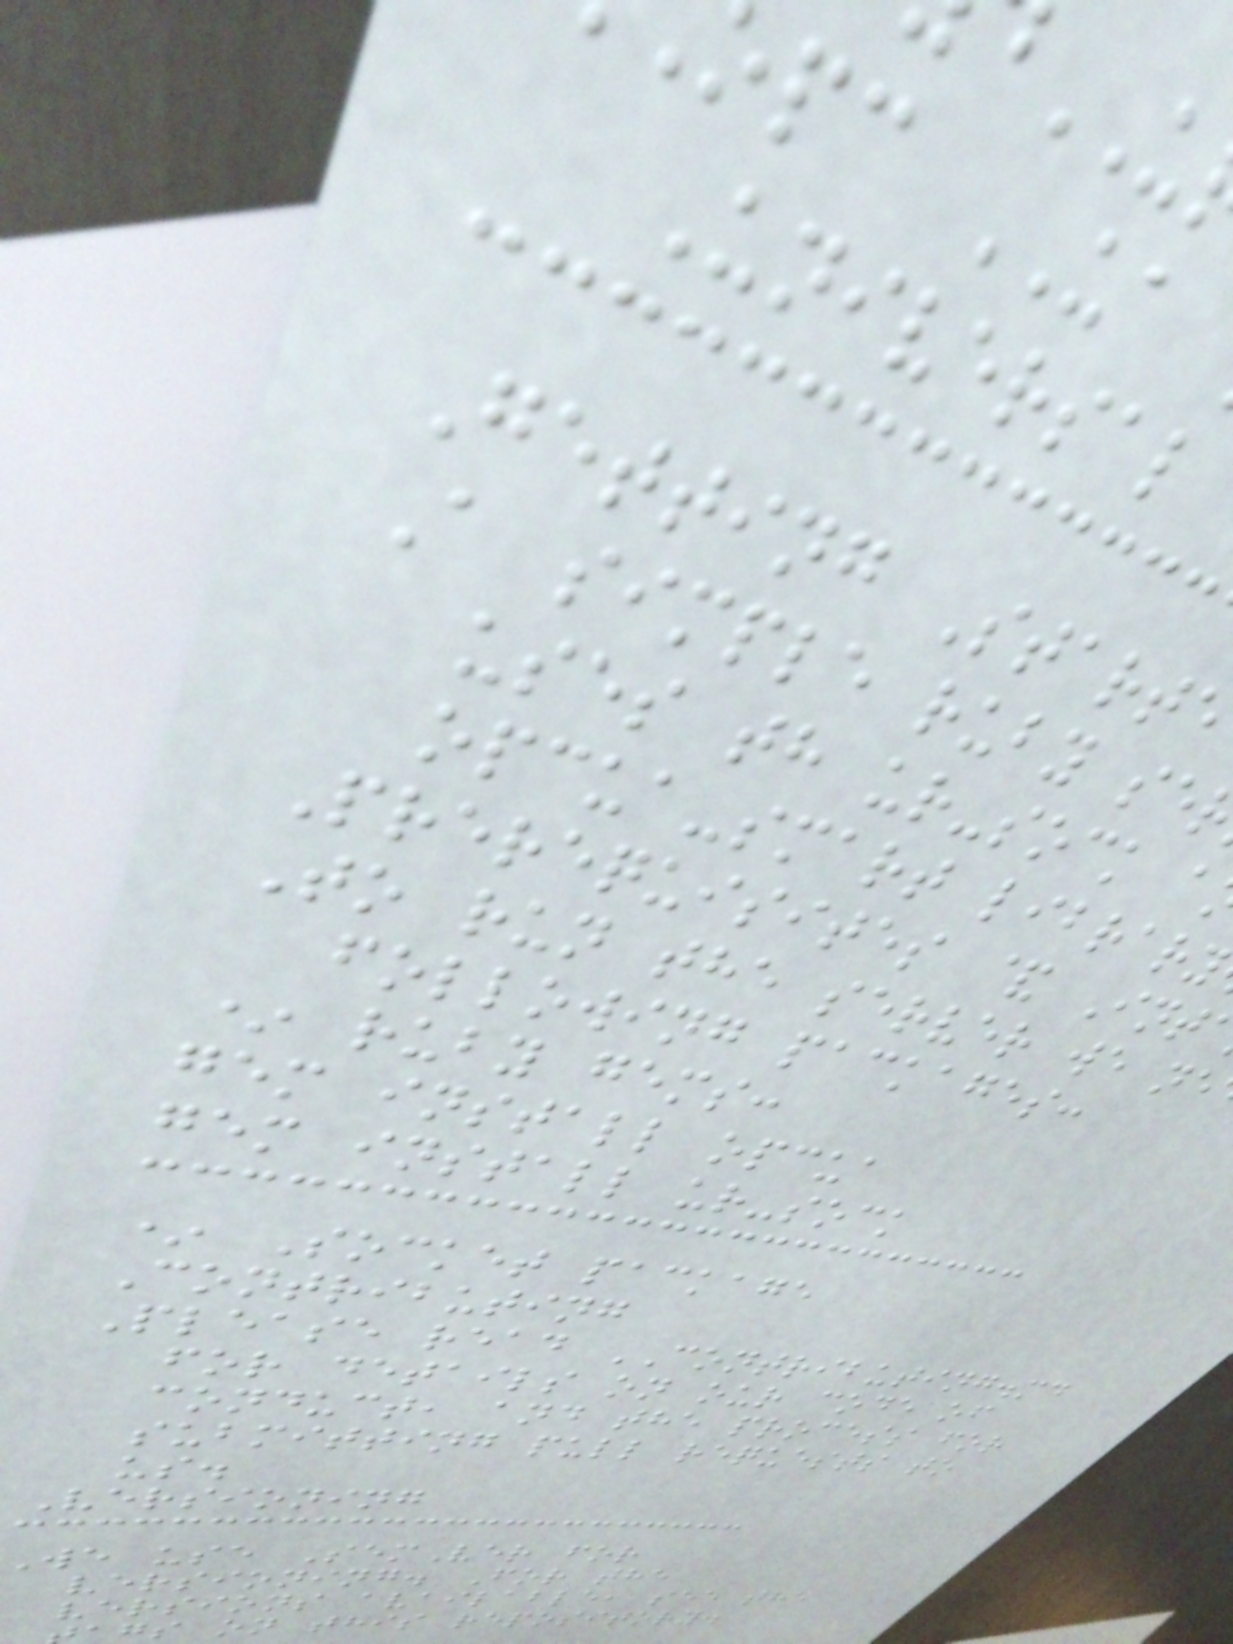pc UA
Universal
Getting Starte
A simple ruby se
uses th ur-sock a
opcua-smart library
Prerequisites & Int
To run the server we ne
following packages:
* ruby gems:
gem install opcua
gem install ur-sock
* Socket package
Contributing
Please read CONTRIBUTING.md
for details on our code of
conduct, and the process for
submitting pull requests to
us.
Versioning
we use SemVer for
versioning. For the
versions available, see the
s on this repository.
